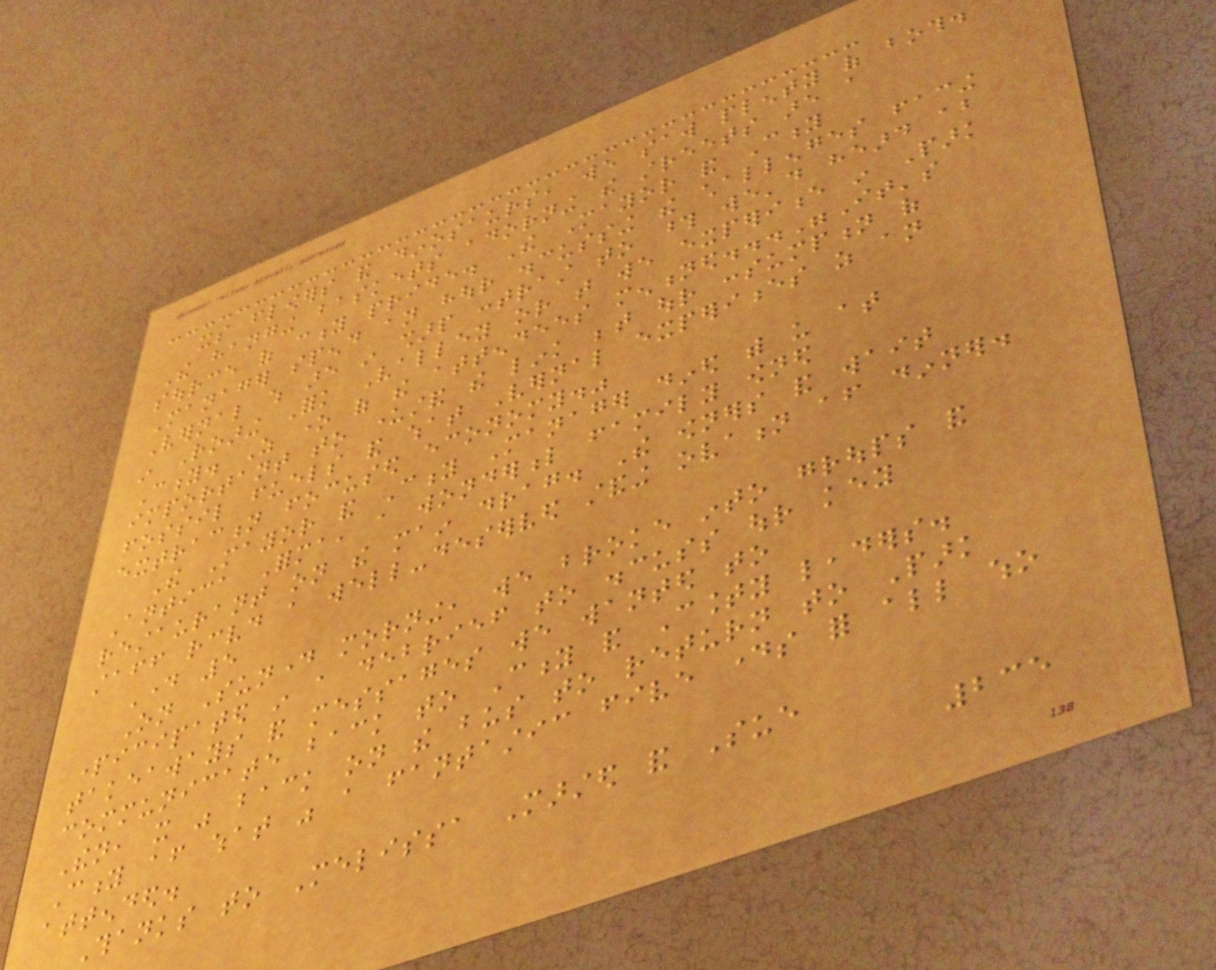its flowers and dinosaurs, we saw plenty of both.
The hanging baskets adorning the streets are a
source of city pride. The Mayor and City
Manager spend an hour discussing the challenges facing
Vernal which are in sharp contrast to those we'd heard about
in Roaring Fork Valley or that we experience in Park
City. As one of the attendees mentioned..."It's
important to understand the link between our consumption of
fossil fuels and what Vernal experiences as an
extraction focused economy."
The Mayor and City Manager dined with us at
Antica Forma, a wonderful family owned
restaurant on the main drag. The owners and wait
staff received a well-deserved standing ovation after dinner.
Day 5
On Sunday morning, we broke into groups and
participated in a debrief to discuss our key
takeaways and messages we wanted to
communicate back to City and County leaders.
Then, it was back on the bus to return to Park
City after what was a fantastic five days for all who
attended.
Thanks to Melissa Marsted and Sue
235
